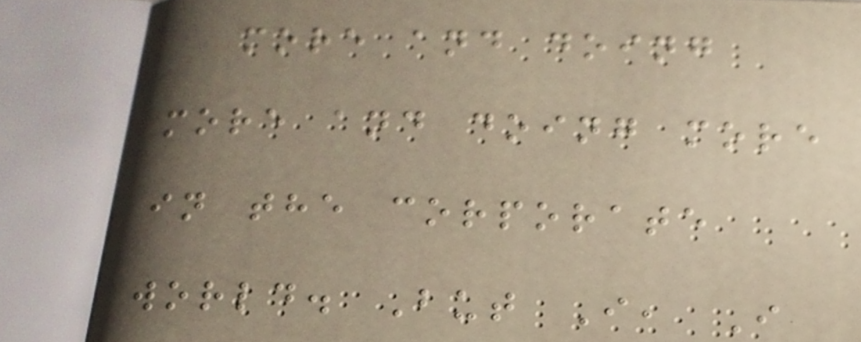more and doing
more and doing more
in the corporate
world. But I, I
